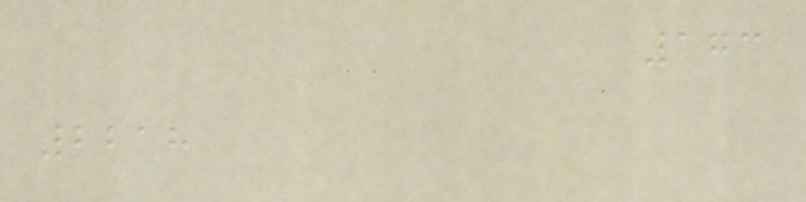173
2218
